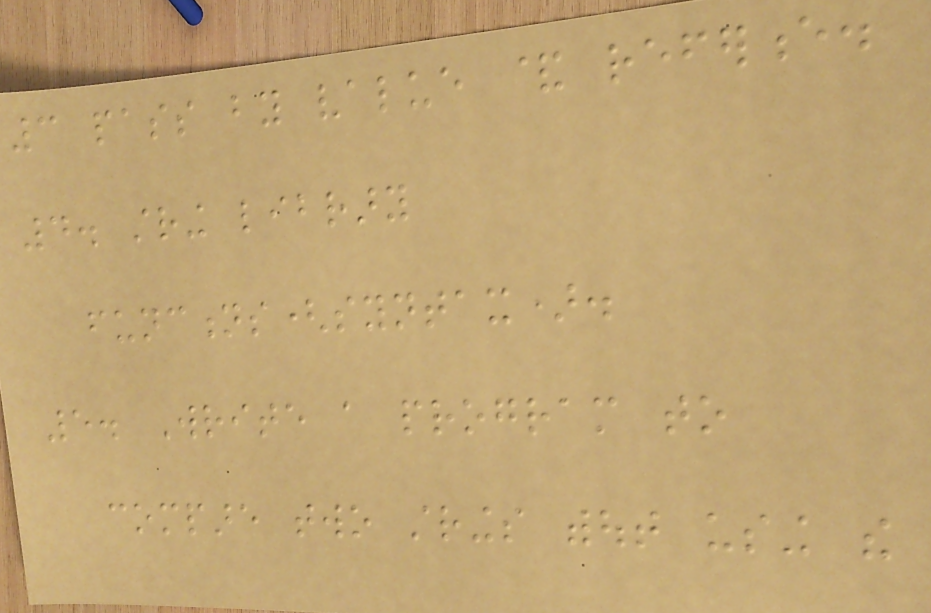3 pass by value & reference.
4. string library
functions(syntax).
5. Write a program to
compare two strings without using the
